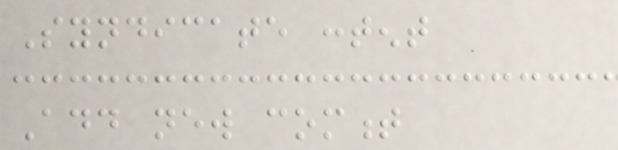Syndicate content
Add new comment
